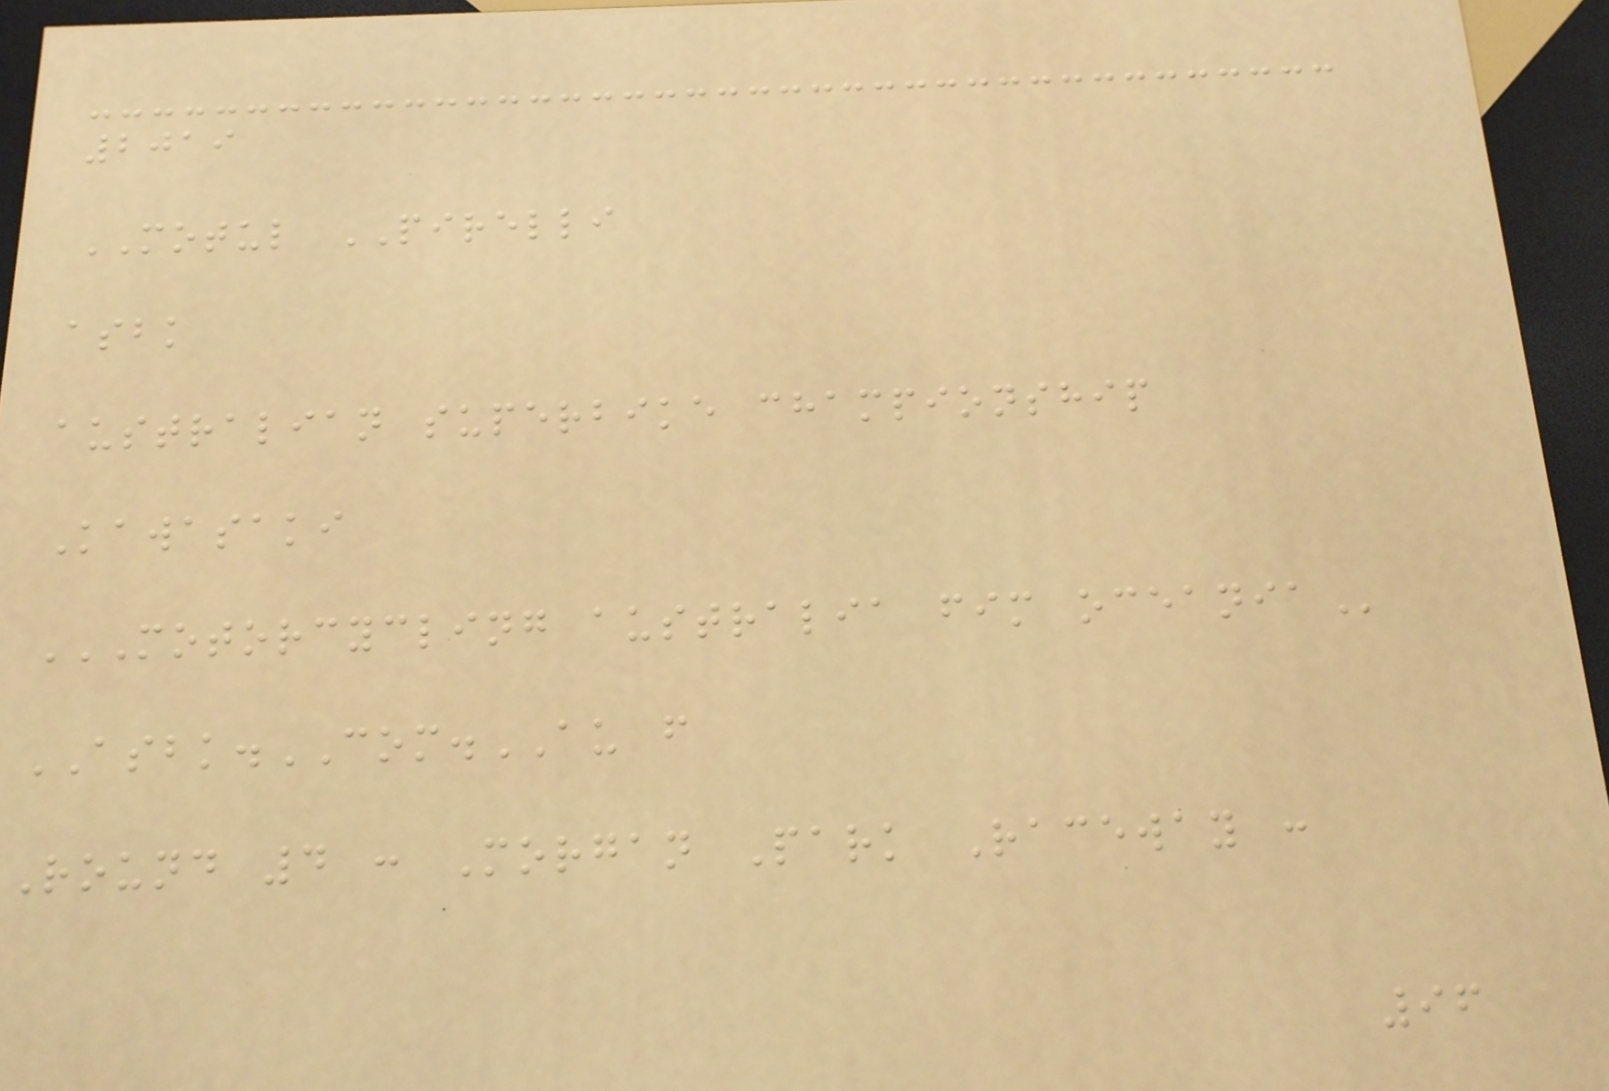2019
MOTUL PIRELLI
asbk
australian superbike championship
Kawasaki
MOTORCYCLING AUSTRALIA FIM OCEANIA
ASBK.COM.AU f
Round 4 : Morgan Park Raceway :
96
